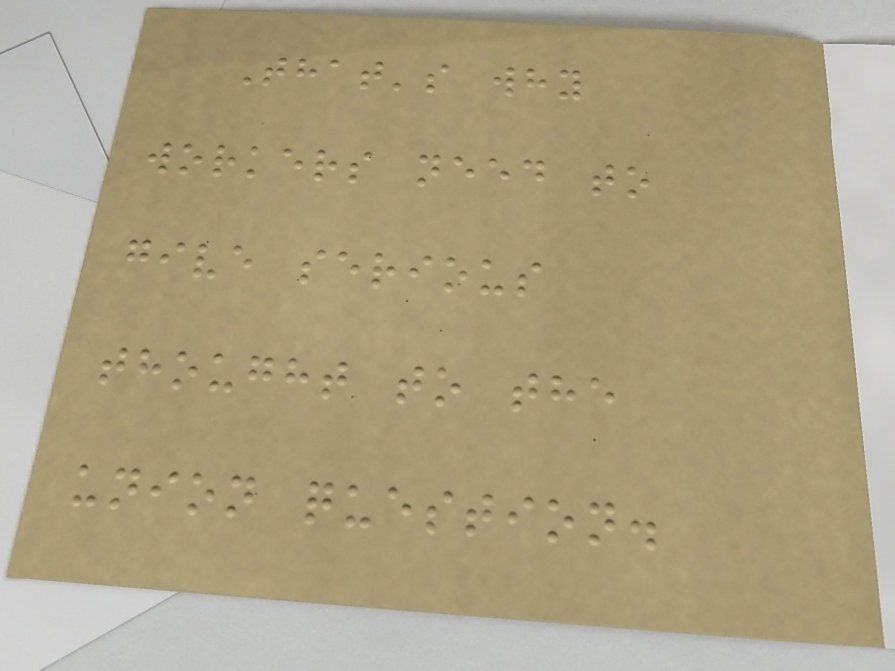That's why
workers need to
give serious
thought to the
union question.
